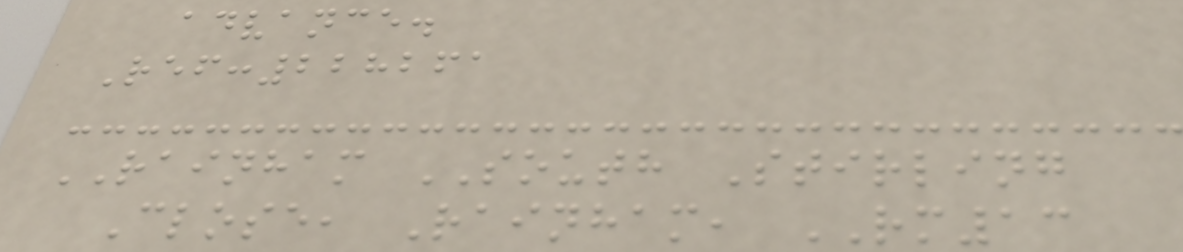advance.
Ref:228261
RAINHAM SOUTH Stirling
Close, Rainham, RM13
